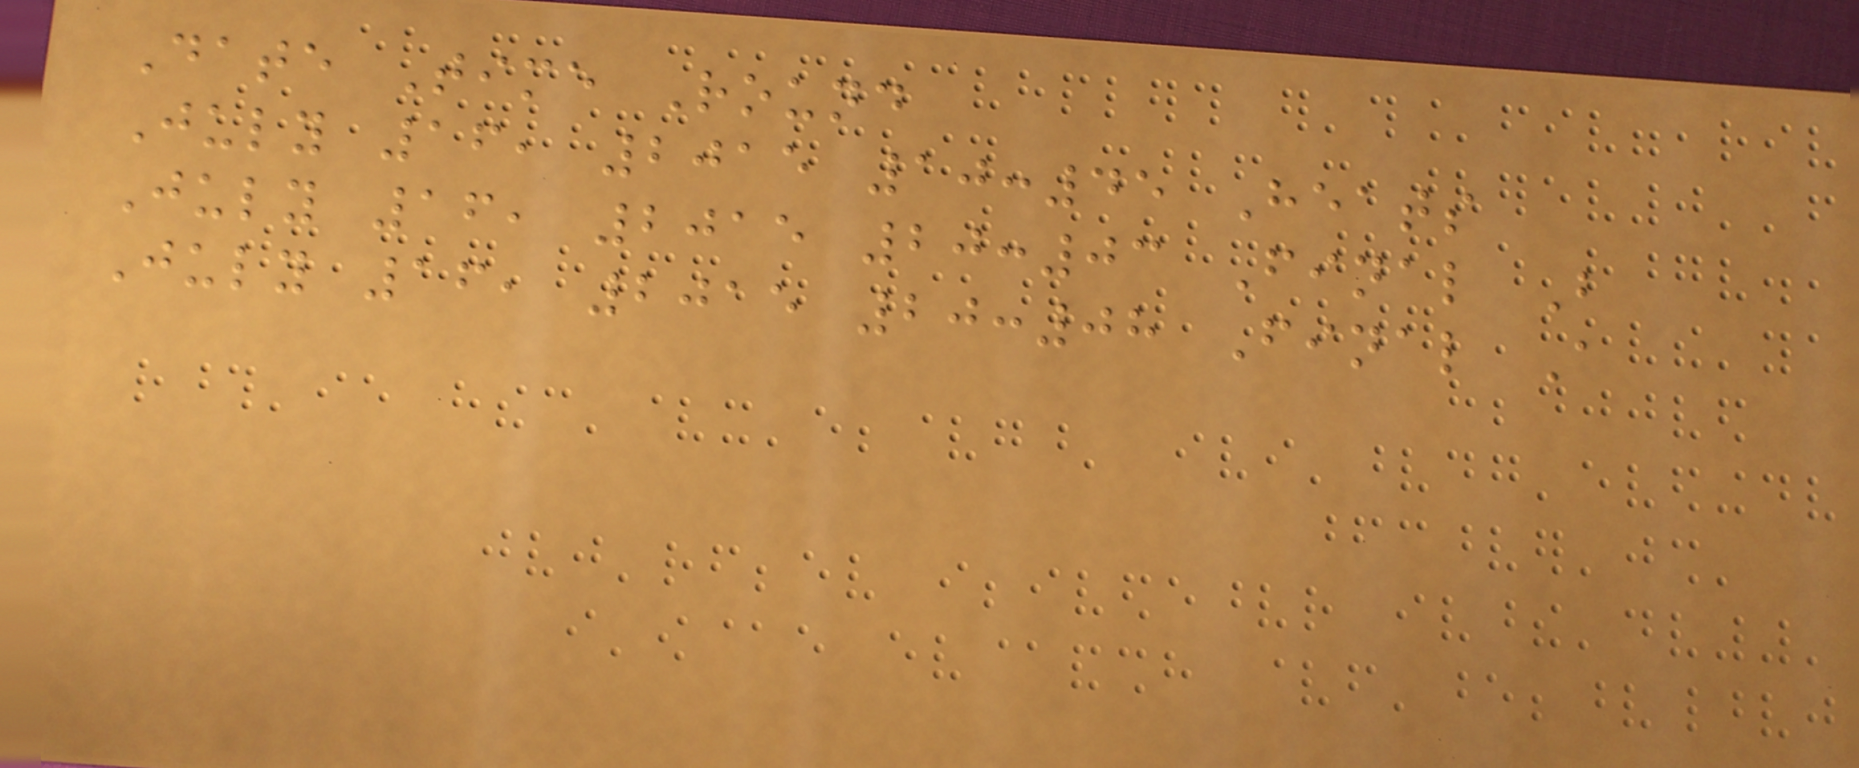Date Time Round
July 16, 2015 10:45 Heats
July 16, 2015 20:03 Final B
July 16, 2015 20:08 Final A
